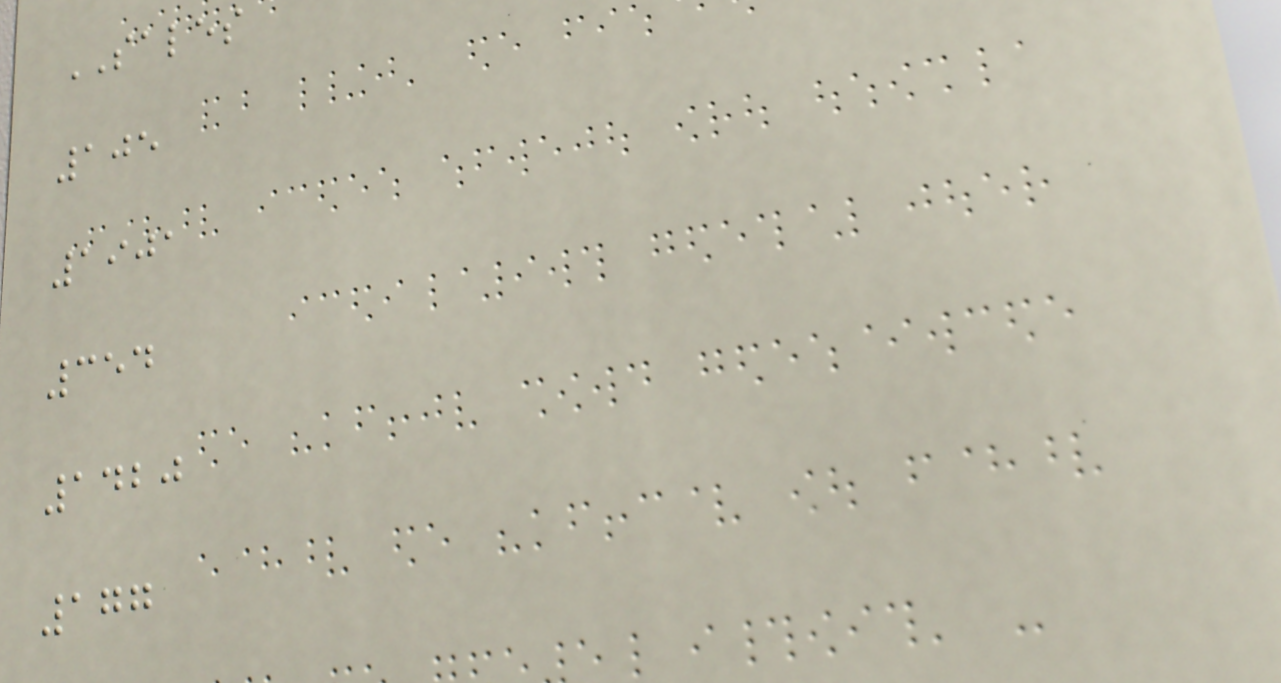SALES
105
1901
354
1420
177
